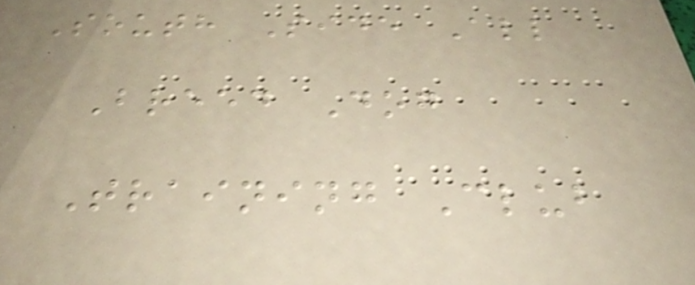South Side All
Breed Dog
Training Club
